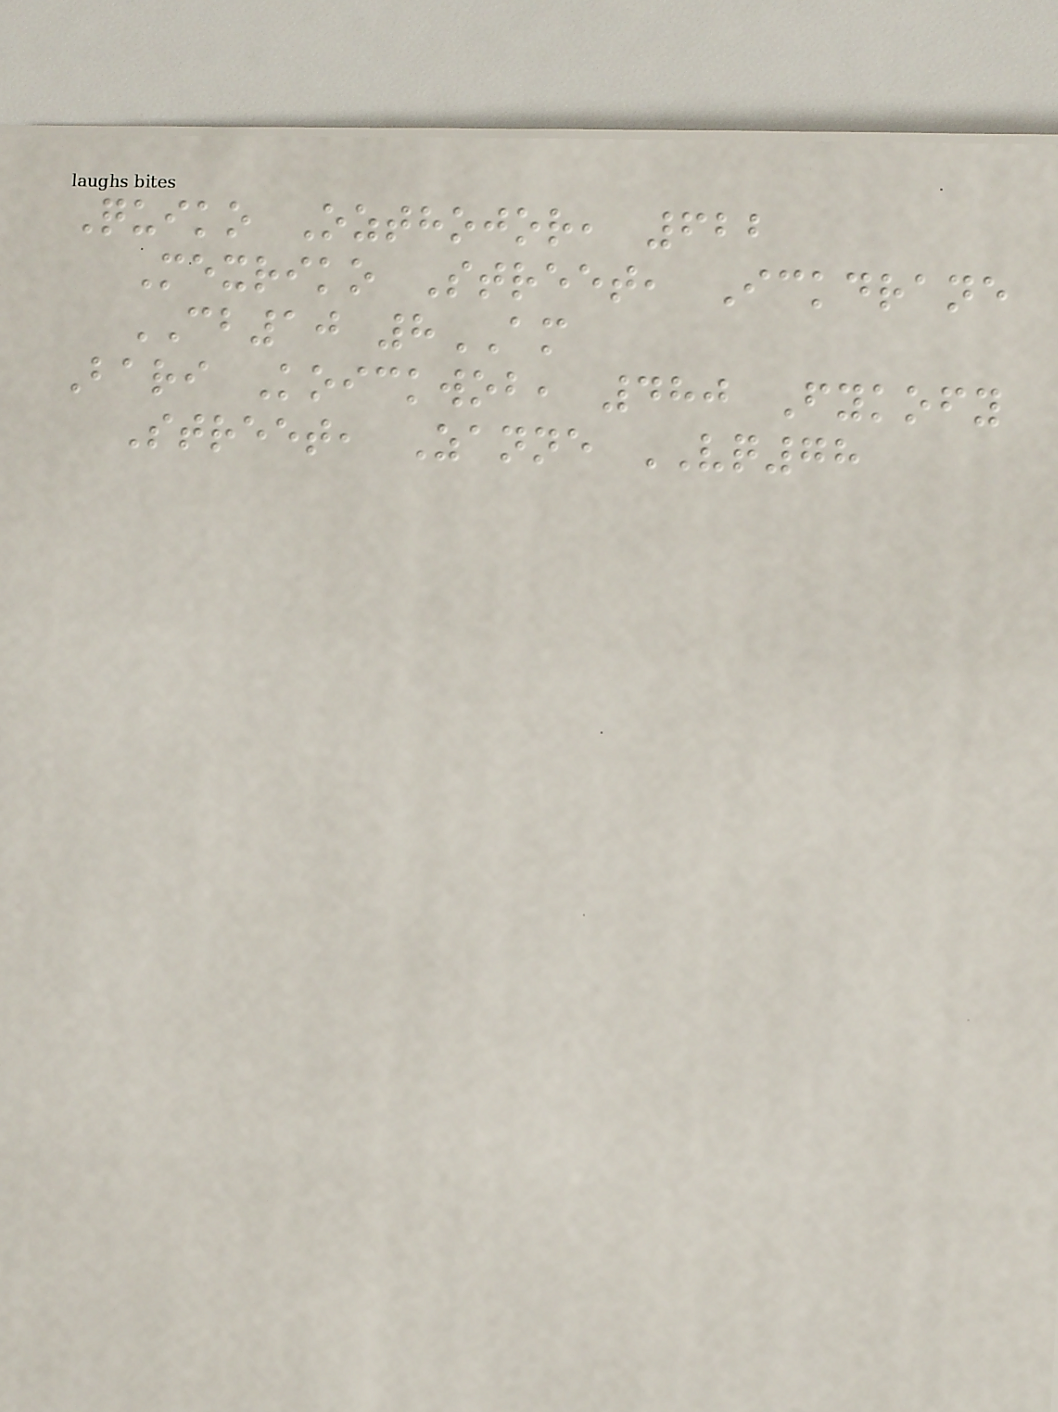Quiko Ozthojor, 622
Mexriko Street, Ickdrane
CB10 8AM
Bari Koickwob, 480 Fykofy
Street, Zanne VQ78
